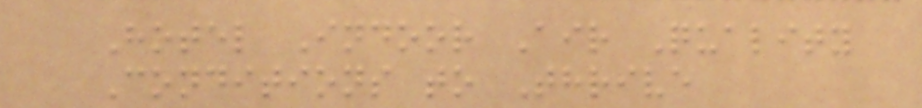Hotel Indoor Air Quality
Conditions to Thrive
